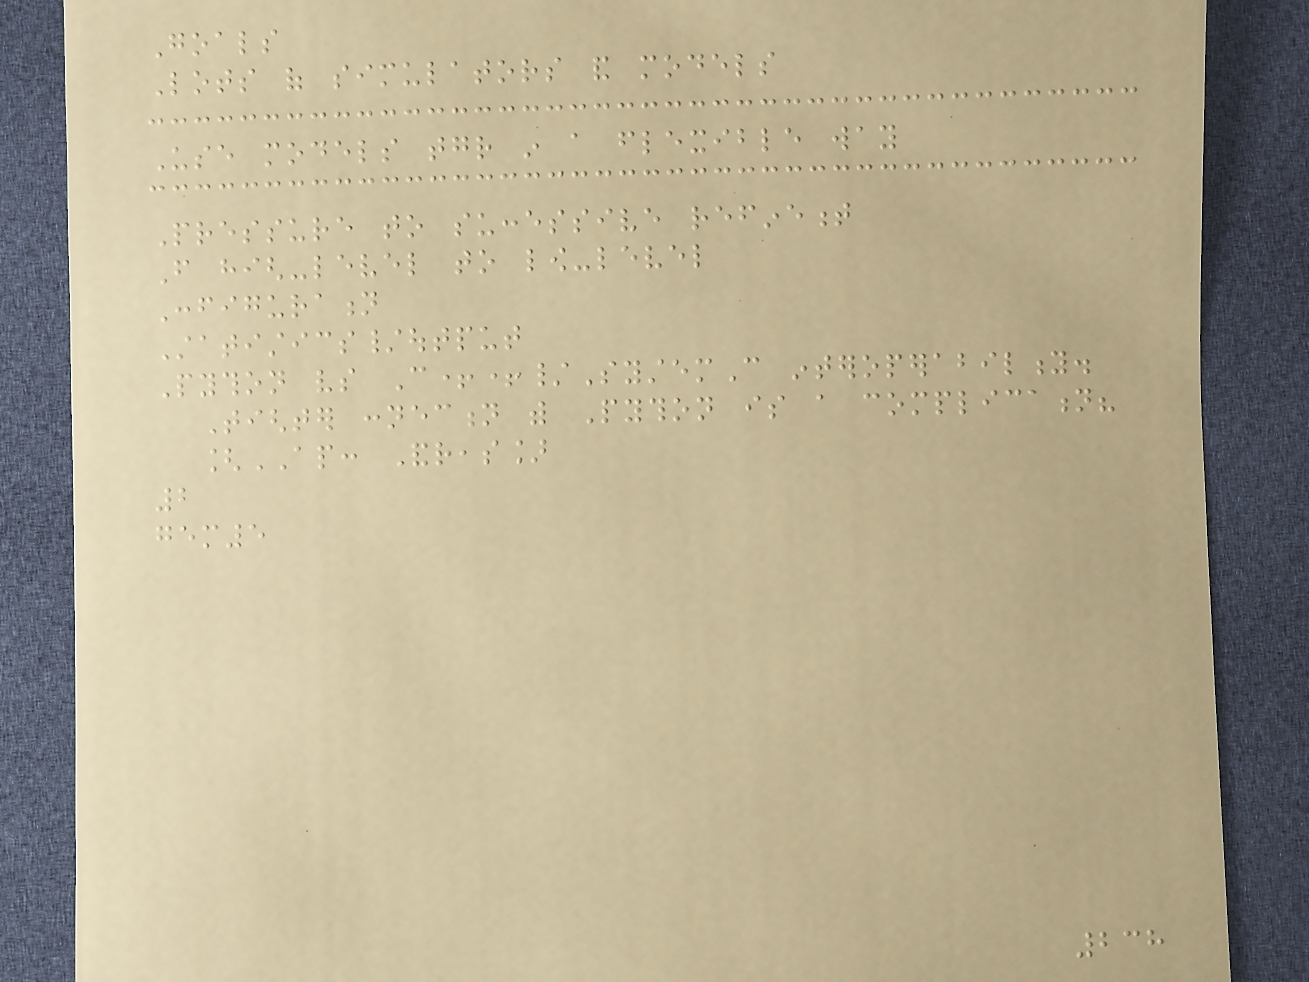Goals
Lots of simulators and models
Use models together in a flexible way
Pressure to successive refinement
From high-level to low-level
Configuration
Statistics/output
Python vs C++/SystemC interoperability.
Tighter connection with Python is a complication?
[AP: Andreas]
2
gem5
238
